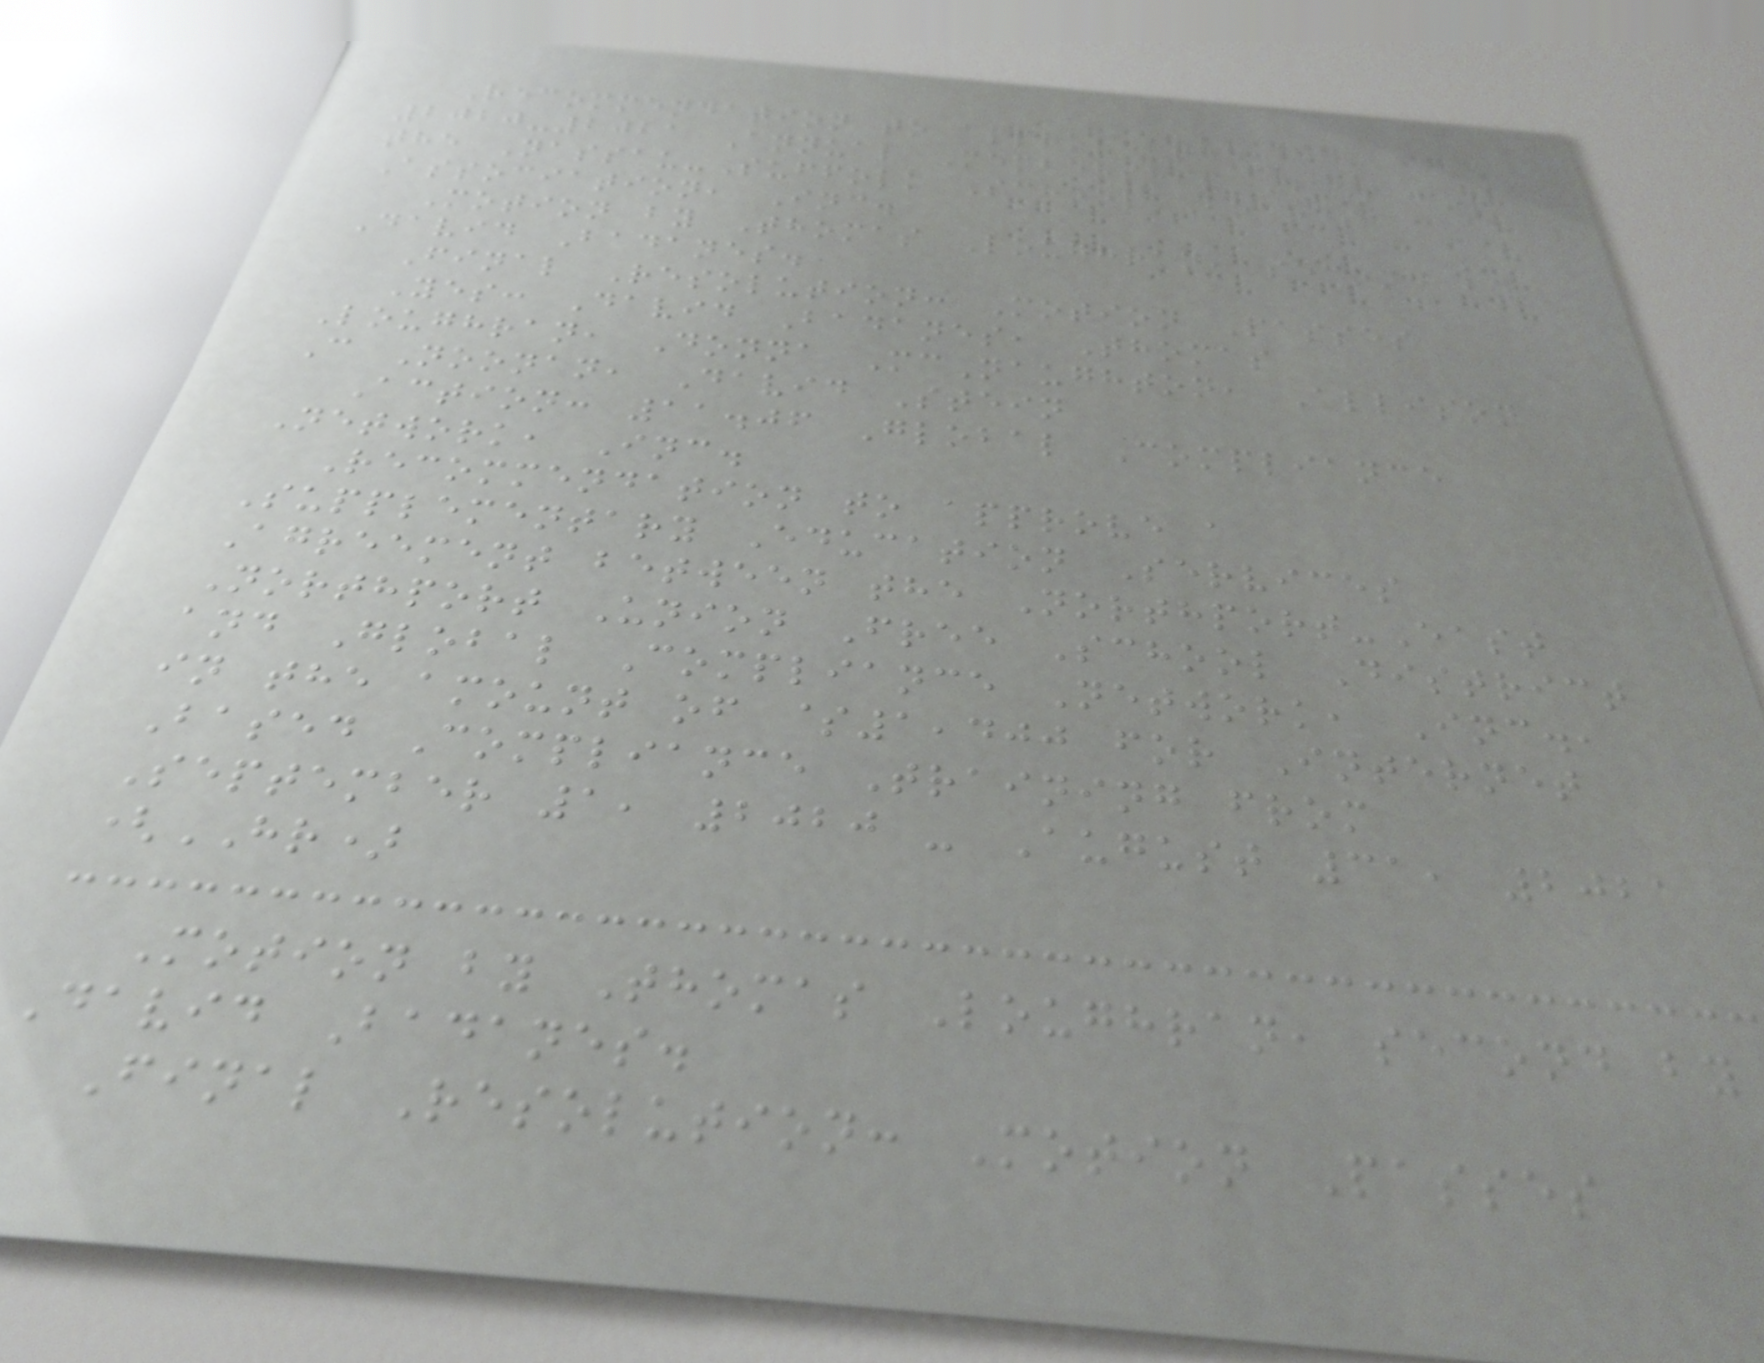Recommendation to approve the
2020-2021 Annual Membership Dues for
the Nassau-Suffolk School Boards
Association, Inc.
Motion by Thomas Loughran, second by
David Badanes.
Final Resolution: Motion Passes
Yes: David Badanes, Thomas
Loughran, Donna McNaughton, Allison
C Noonan, David Stein
Action: 11.06 Global Compliance
Network, Inc.
Recommendation to approve a
Supplementary Education Services
Agreement between the Northport-East
Northport Union Free School District
and Global Compliance Network, Inc.,
in the amount of $1,400 for Internet
Based Compliance Training from
September 1, 2020 - August 31, 2021
(HR)
Motion by Thomas Loughran, second by
David Badanes.
Final Resolution: Motion Passes
